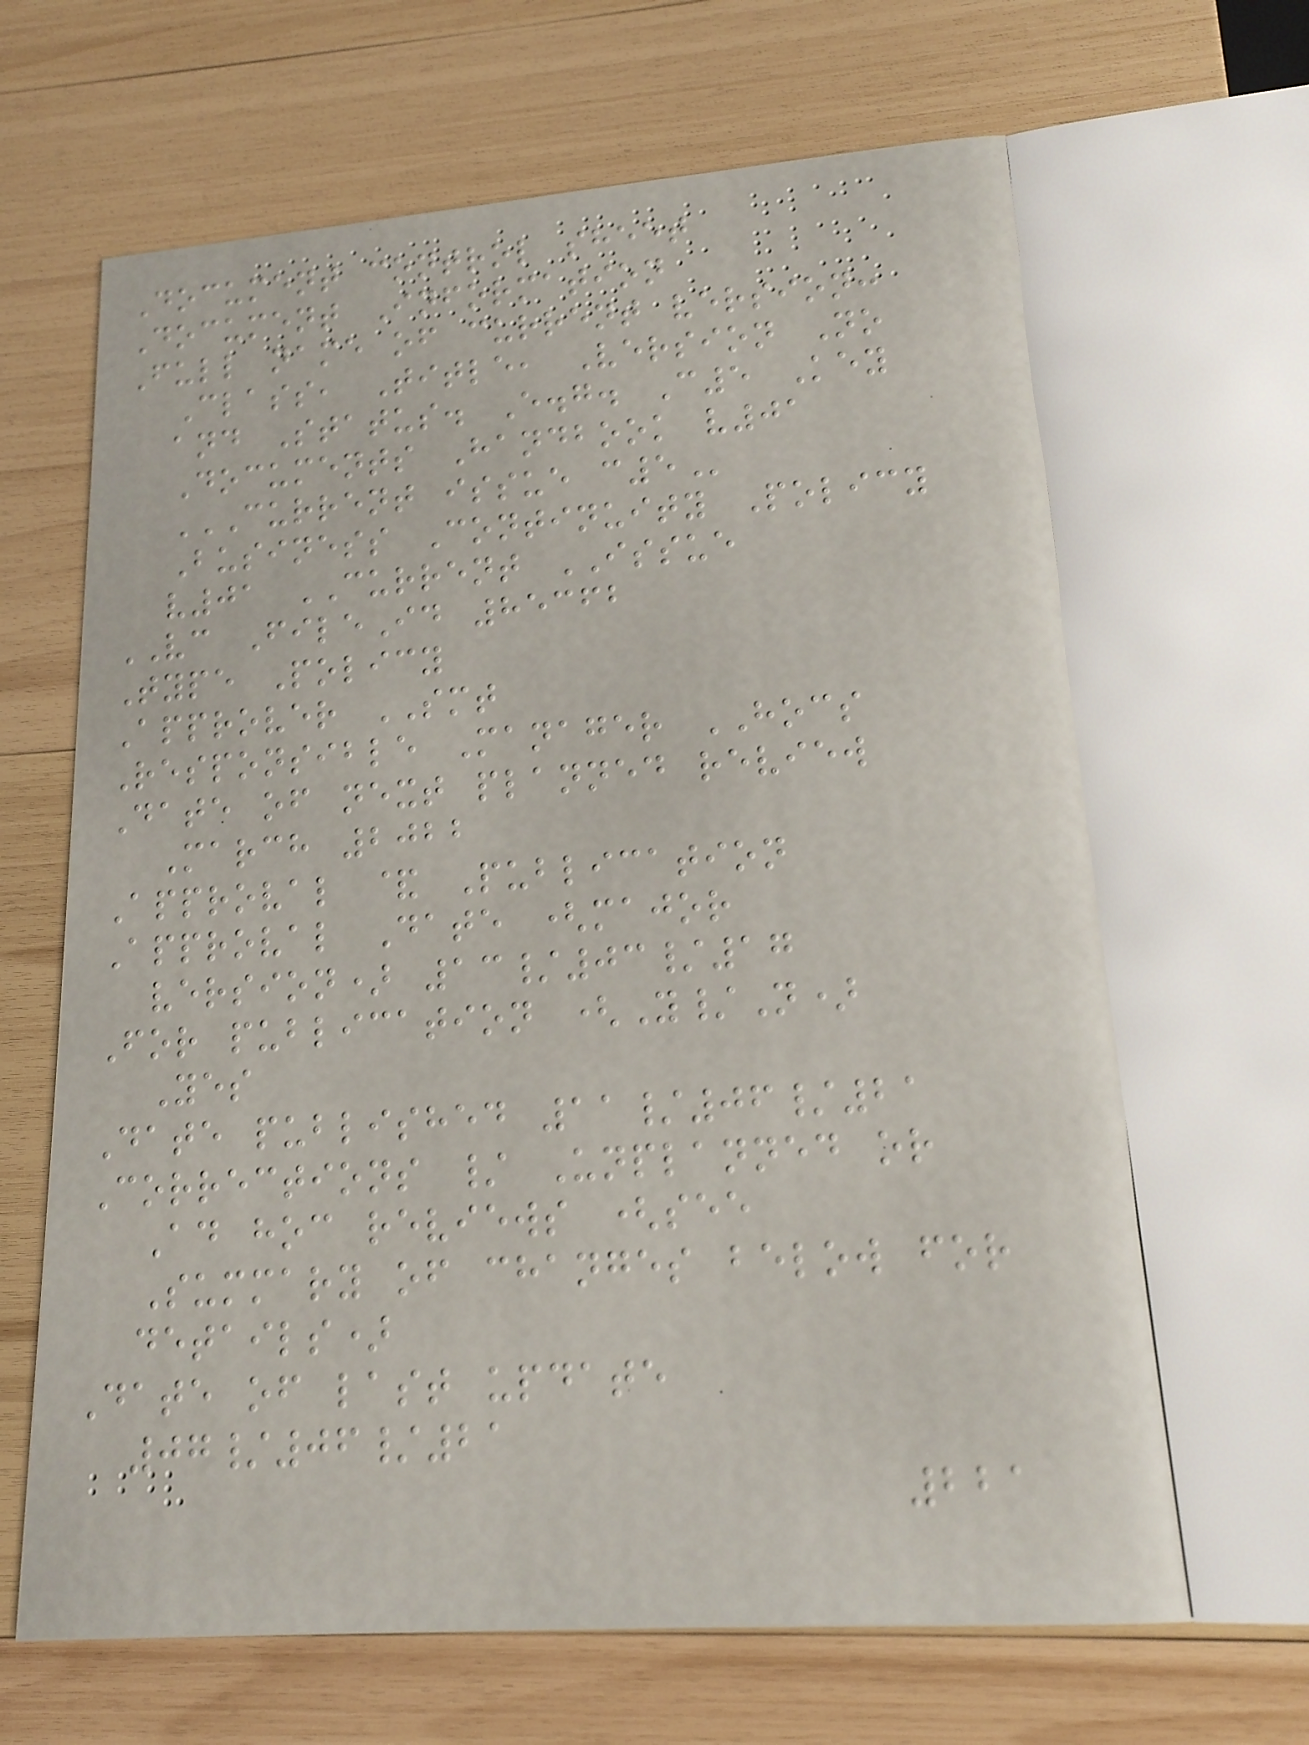Document control sheet
Document Information
Full name of current version:
Class, Title, Version No
and Status. E.g. C5 Key
Documents Handbook v01
CURRENT ISSUE C5
Business Continuity Policy
v01 CURRENT ISSUE
VC FileId 85362
Type Policy
Approver SMT
Responsible Manager HOCS
Date of next planned review
March 2022
Approval & Publication
Approval Date (major
version) 13/03/17
For publication (Y/N)
Yes
Date published 11/06/21
Corrections / Unplanned or
Ad hoc reviews (see
Summary of changes below for
details)
Date of last update
07/06/21
221
